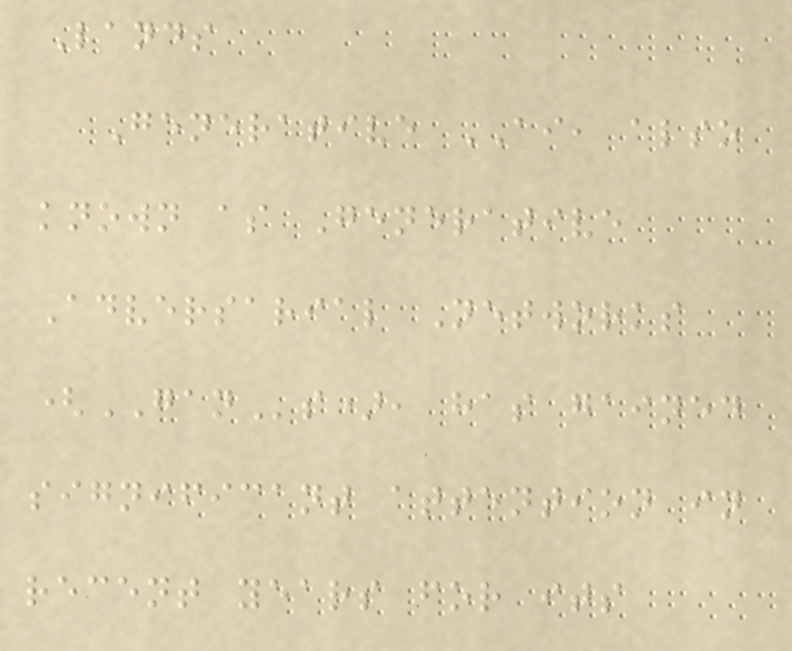Lands
Generative AI, also
known as Generative
Adversarial Networks
(GANs), has gained
significant attention in
recent years for its
